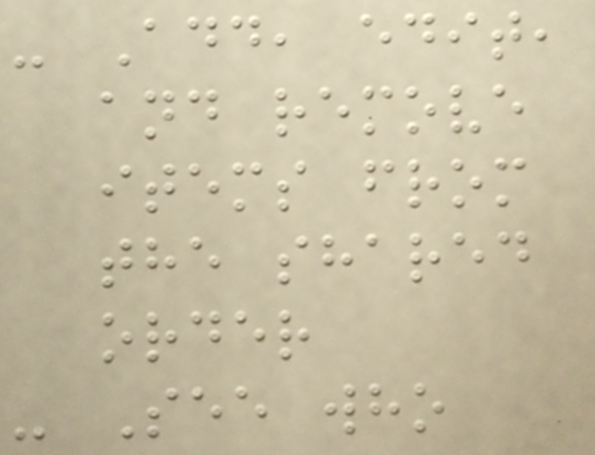- Add, edit,
and remove
items from
the shared
order
- See who
